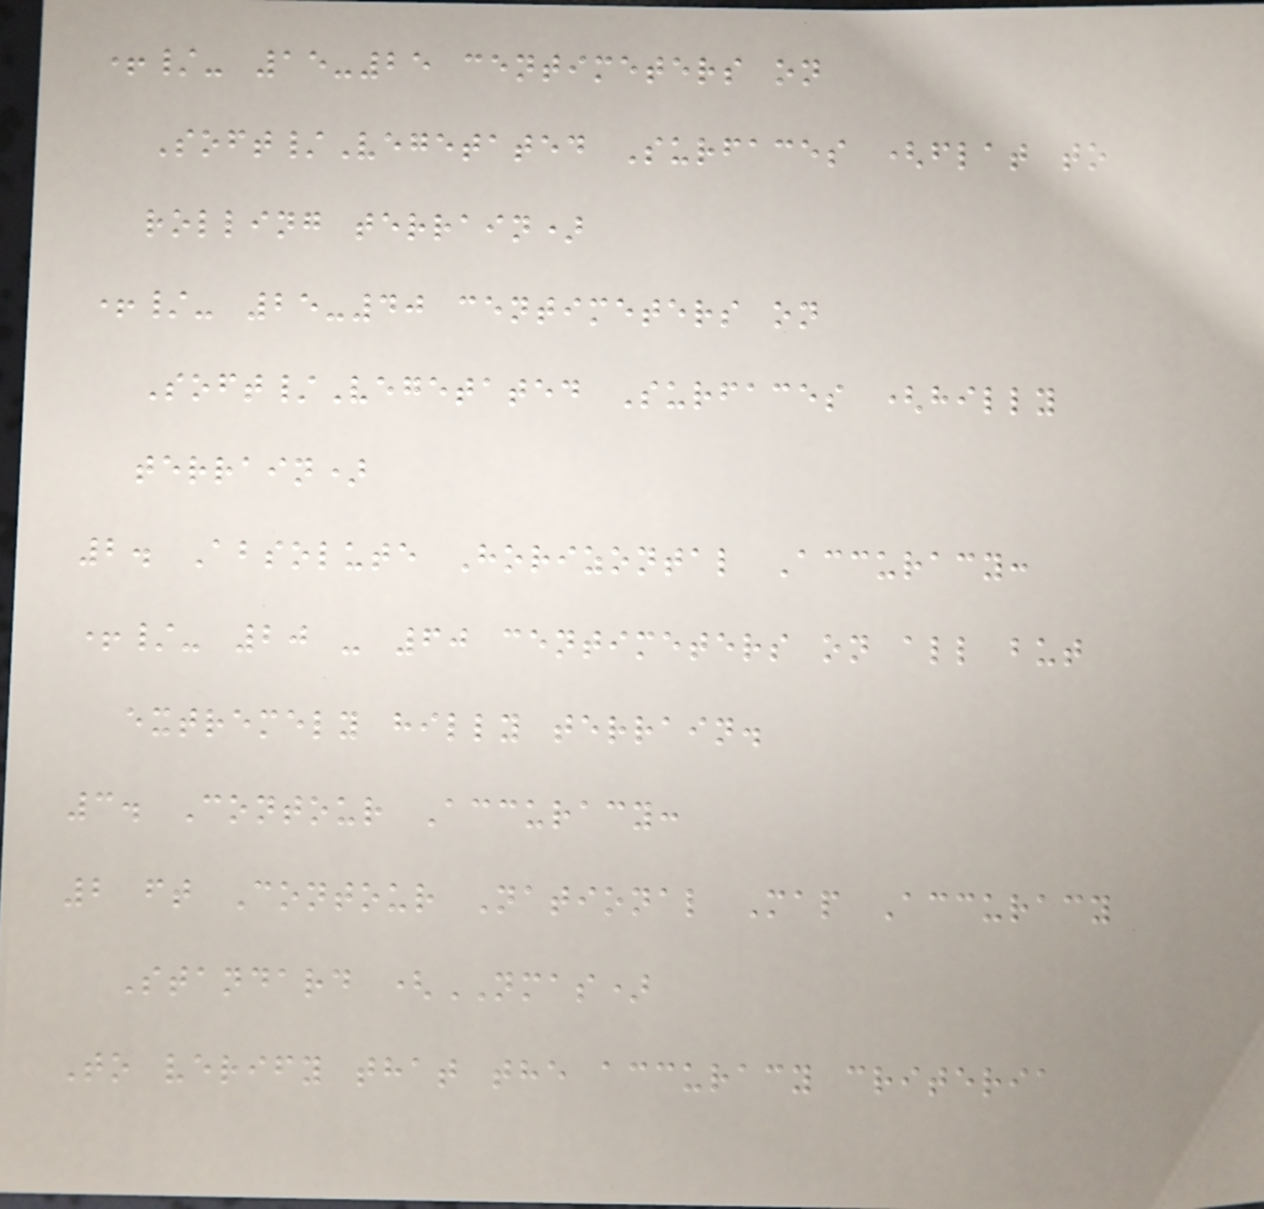+/- 15-25 centimeters on
Soft/Vegetated Surfaces (flat to
rolling terrain)
+/- 25-40 centimeters on
Soft/Vegetated Surfaces (hilly
terrain)
2. Absolute Horizontal Accuracy:
+/- 20 - 60 centimeters on all but
extremely hilly terrain.
3. Contour Accuracy:
2 ft Contour National Map Accuracy
Standard (NMAS)
To verify that the accuracy criteria
